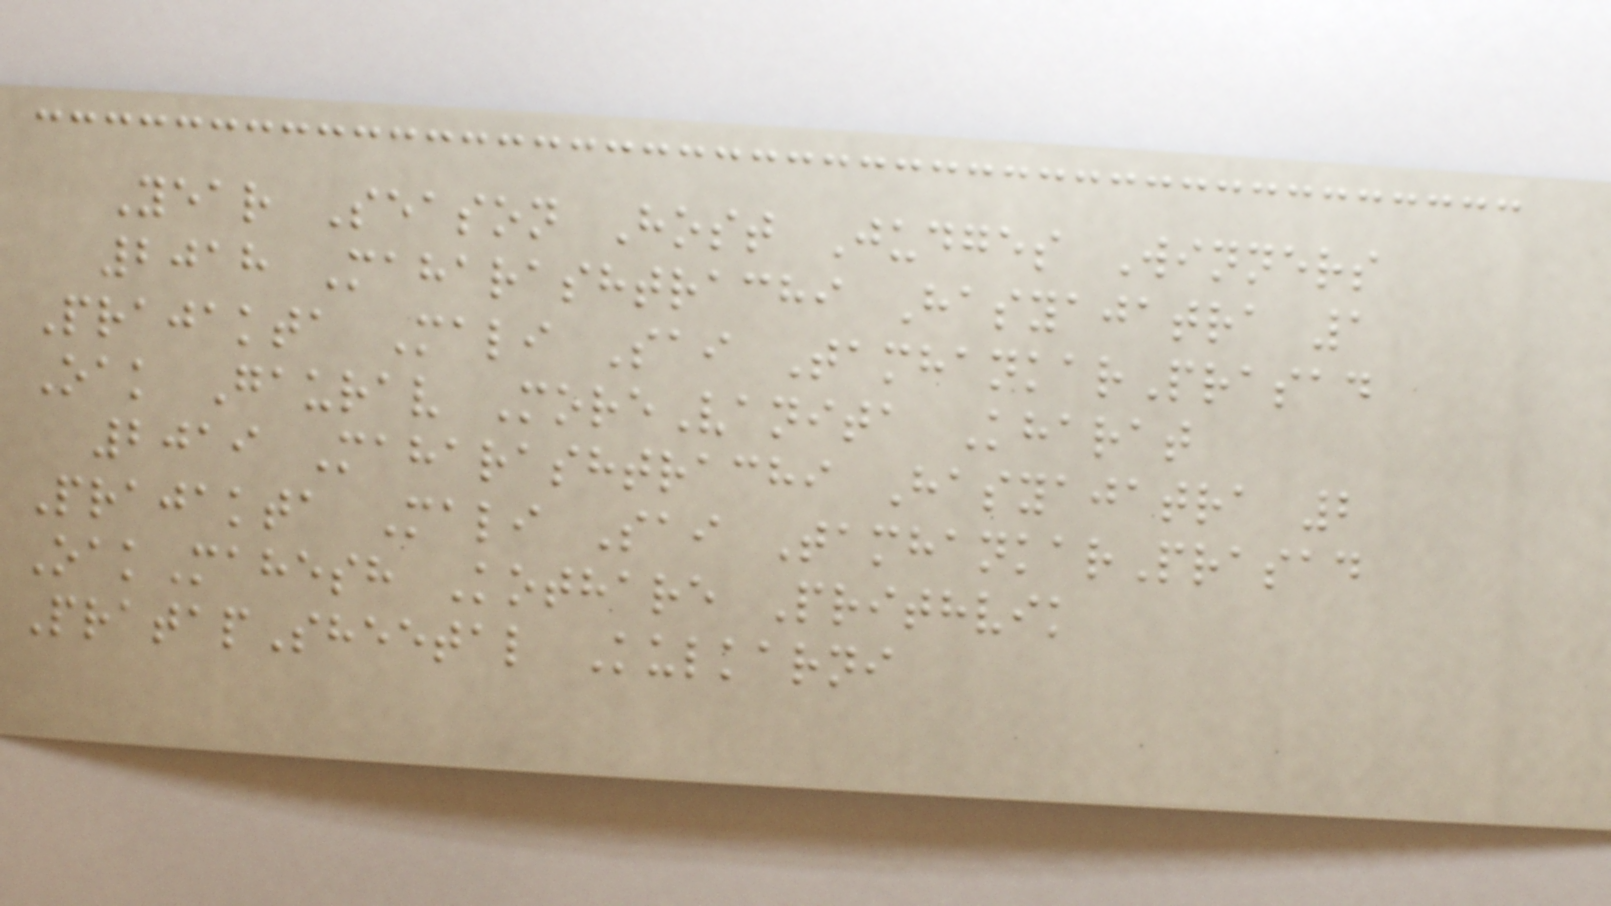Year Season Host Judges Winners
2018 Maharashtrachi Hasyajatra 1
Prajakta Mali Sai TamhankarPrasad
Oak Gaurav MoreVanita Kharat
2019 Maharashtrachi Hasyajatra 2
Prajakta Mali Sai TamhankarPrasad
OakMahesh Kothare Prithvik
PratapSheetal Kulkarni
